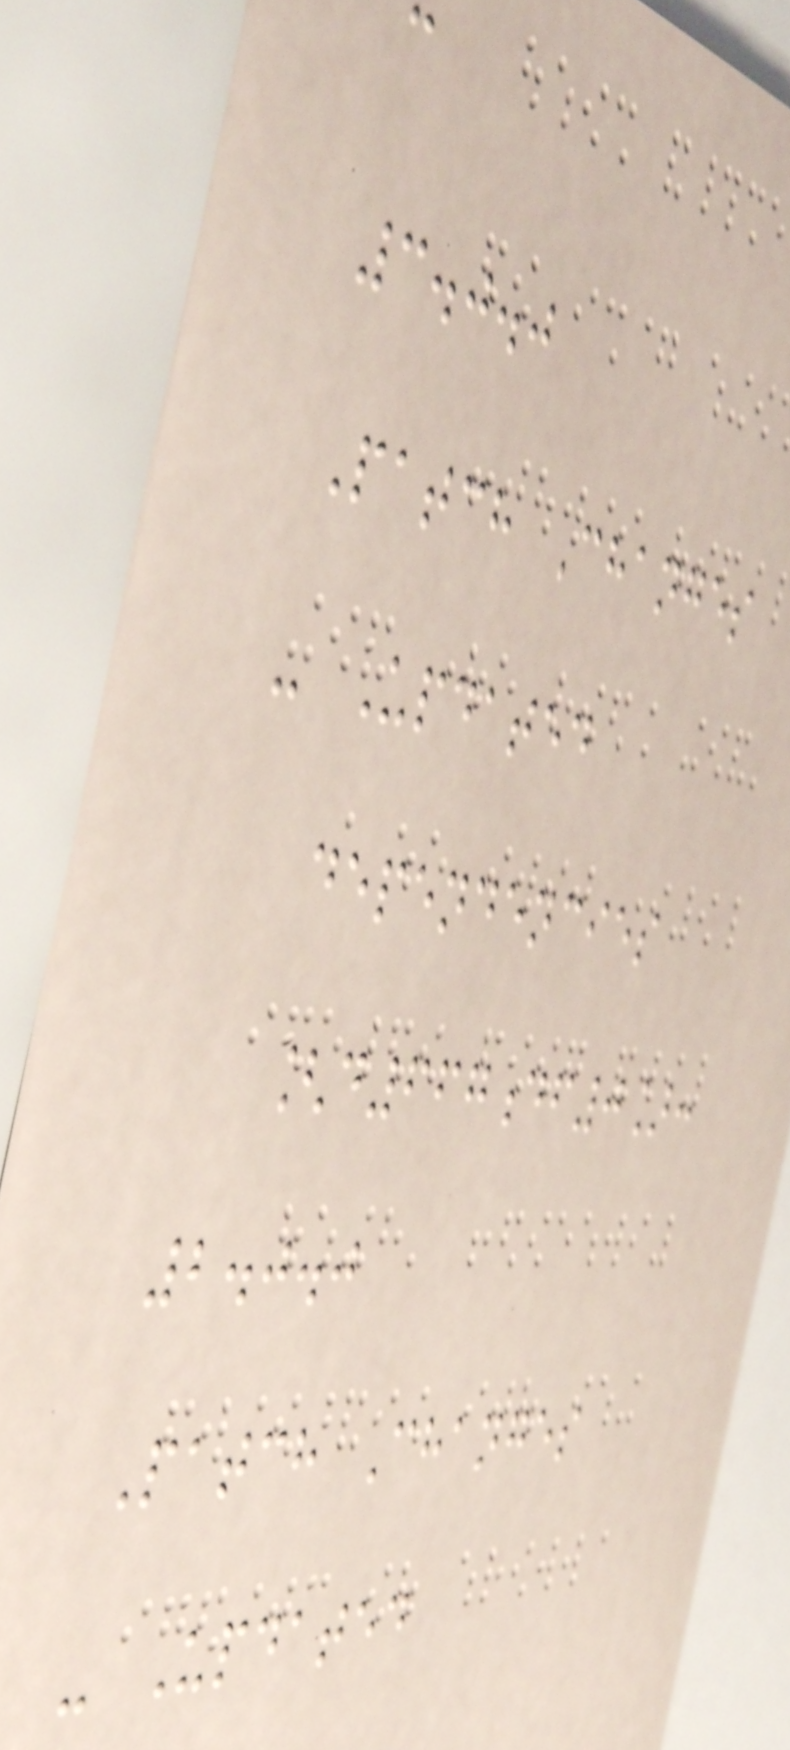c
3.0.0
Patch Changes
- Updated
dependencies
[d667df0]:
2.0.0
Patch Changes
- Updated
